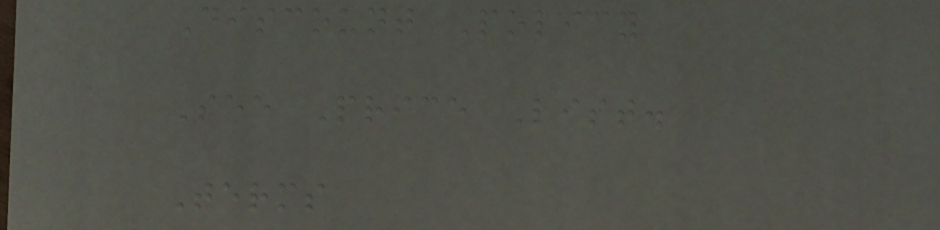Discount Policy
See Price List.
Terms
